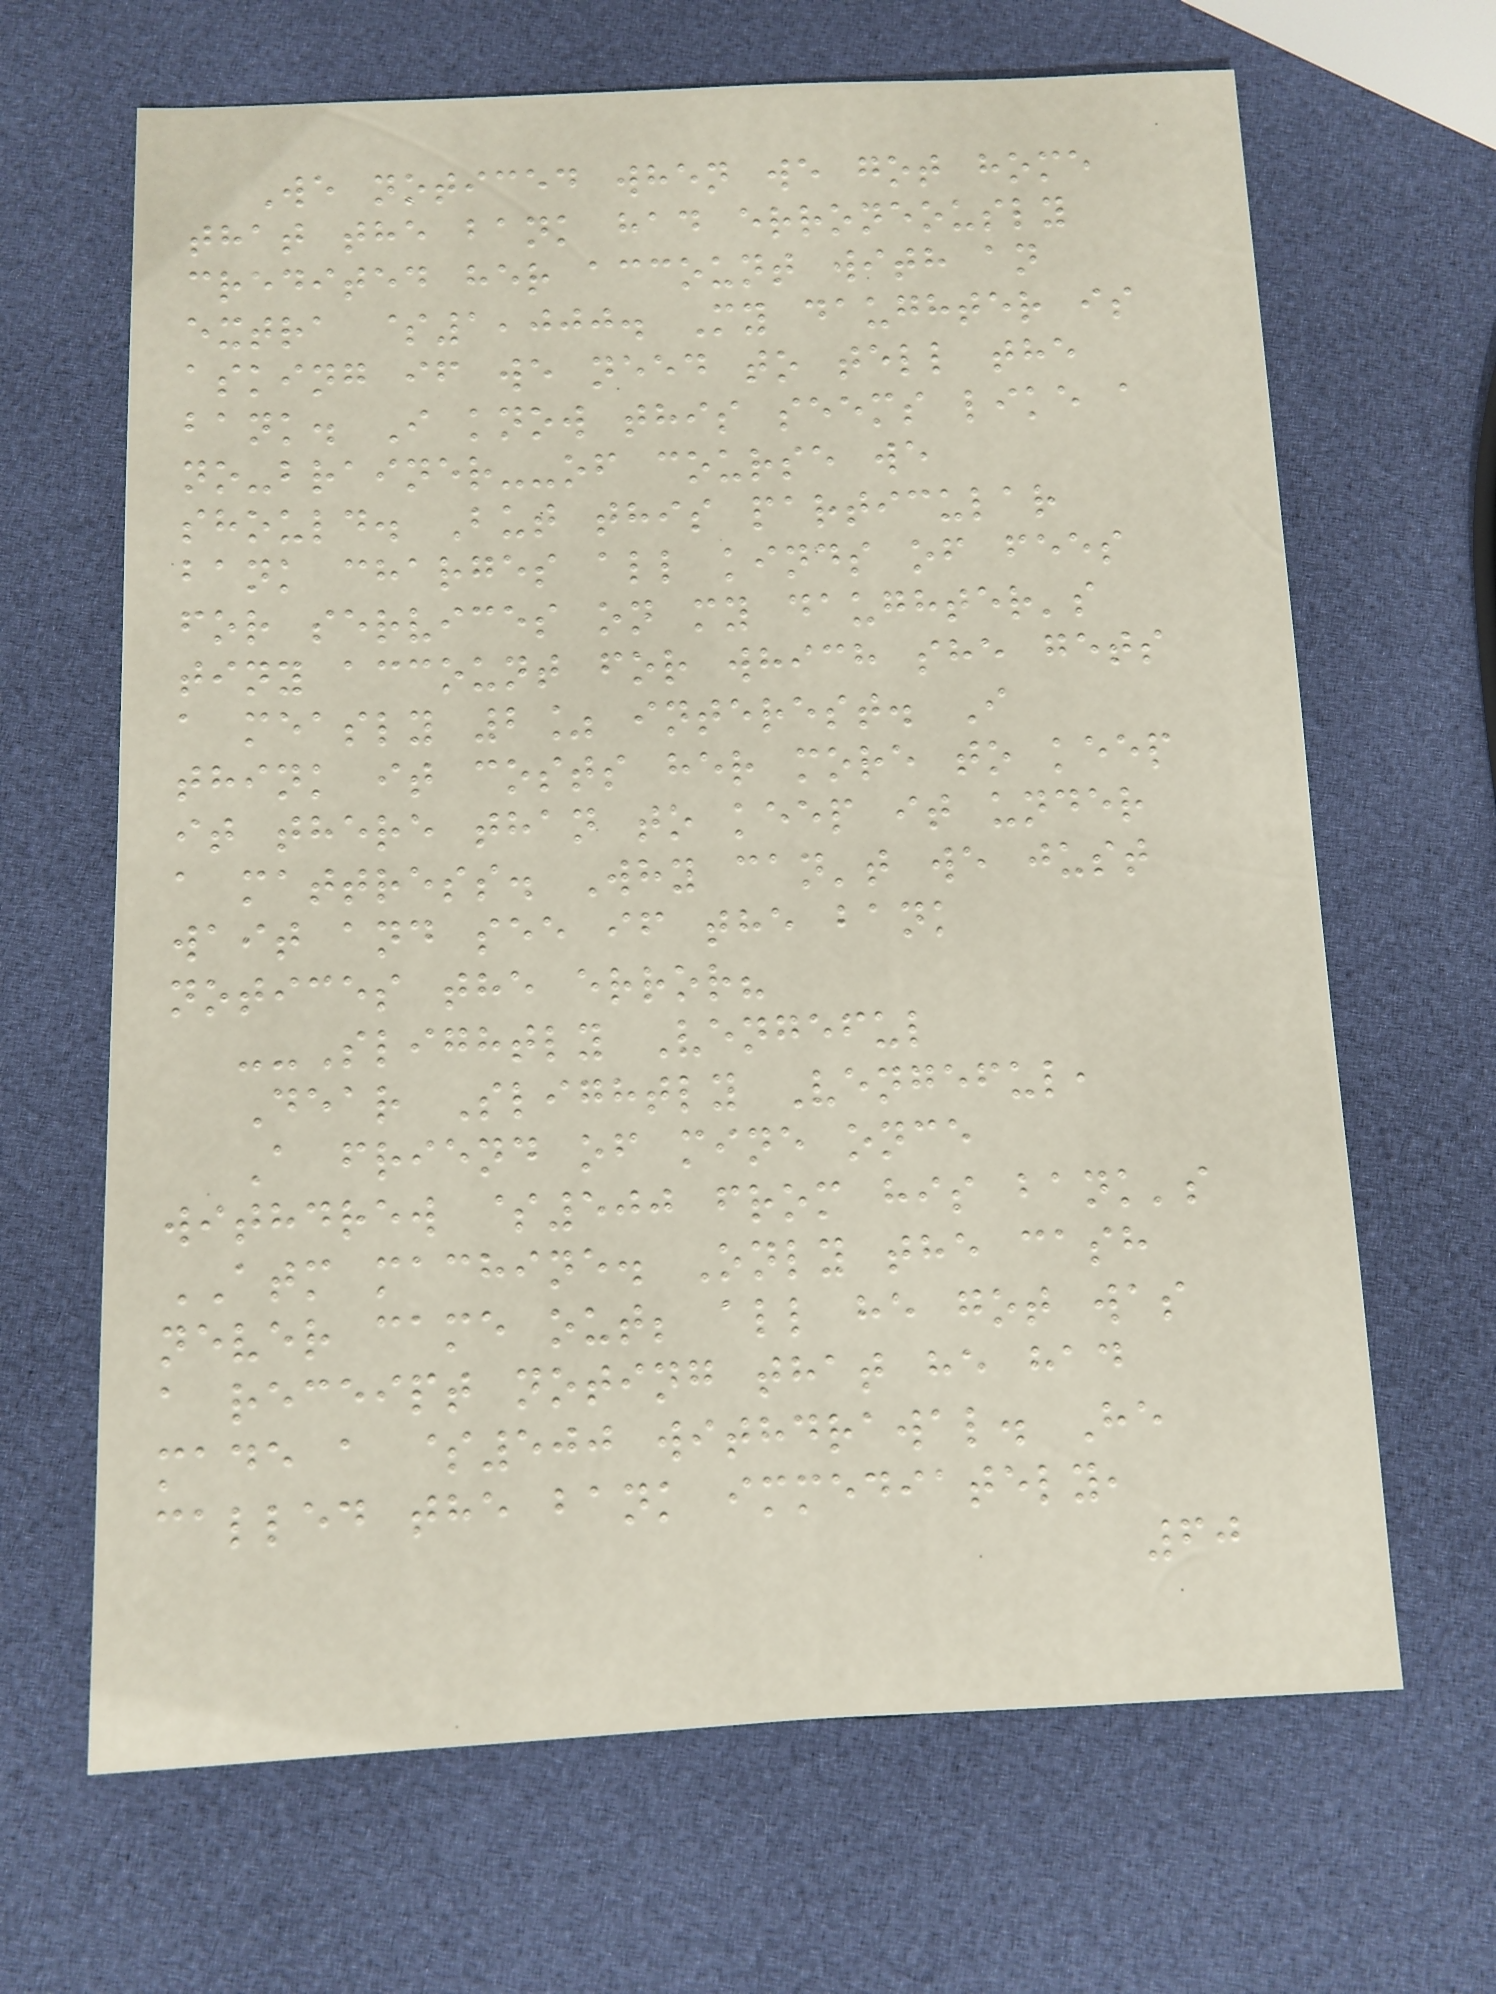We noticed when we got home
that the bank had erroneously
credited her account with an
extra $1,000. My daughter is
asking if we need to tell the
bank. I know this seems like a
no-brainer--of course we
should. But this particular
bank charges all kinds of fees
for services on my daughter's
tiny account for which she gets
a measly 2% interest. I
think it costs her more to keep
it there than to keep it under
a mattress. Why can't we just
wait and see if the bank
notices the error?
--Slightly Vengeful
Dear Slightly Vengeful,
A friend of mine once
withdrew $500 from his bank's
ATM machine. Only the cash
never came out; all he got was
a receipt noting that he had
made a $500 withdrawal. He
called the bank immediately,
60
